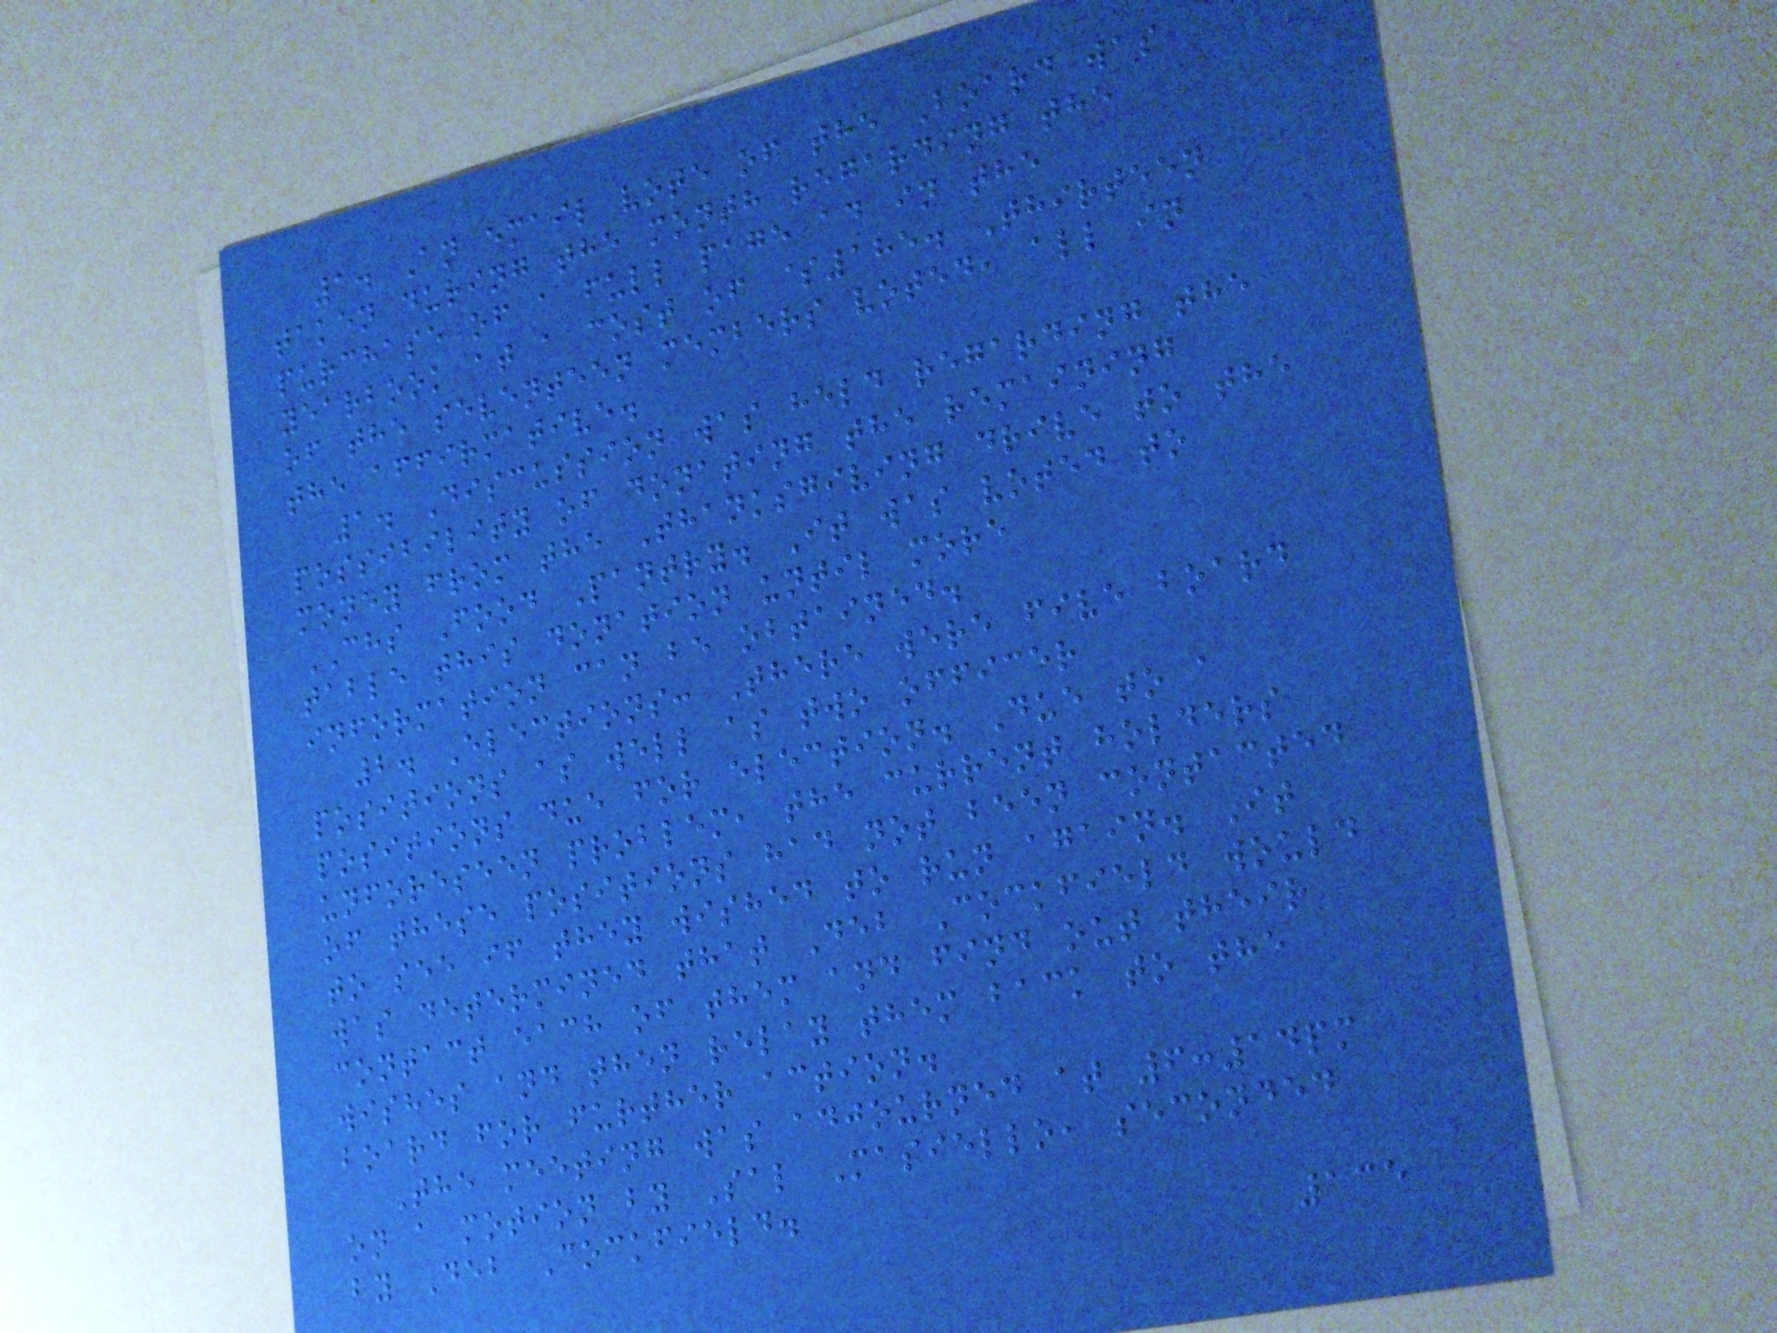1. An email vote of the Board was
taken during the month regarding the
purchase of a full page ad in the
yearbook at a cost of $185. Thirteen
of the seventeen members voted, all in
the affirmative.
1. Discussion was held regarding the
possibility of donating the remaining
money from the Thanksgiving drive to the
CHS Food Pantry. It was voted to
table this donation until more
information can be obtained.
2. Elections: There were five board
positions as well as two officer
positions due for election. Due to a
unforeseen problem, the current holders
of these positions had not been contacted
to see if they wished to run again. It
was determined that Deb Cockfield would
contact each of them and find out their
wishes and then relay them back to the
board for further action.
The meeting was adjourned at 6:14pm
on a motion by Sal Masiello, seconded
by Deb Cockfield.
135
